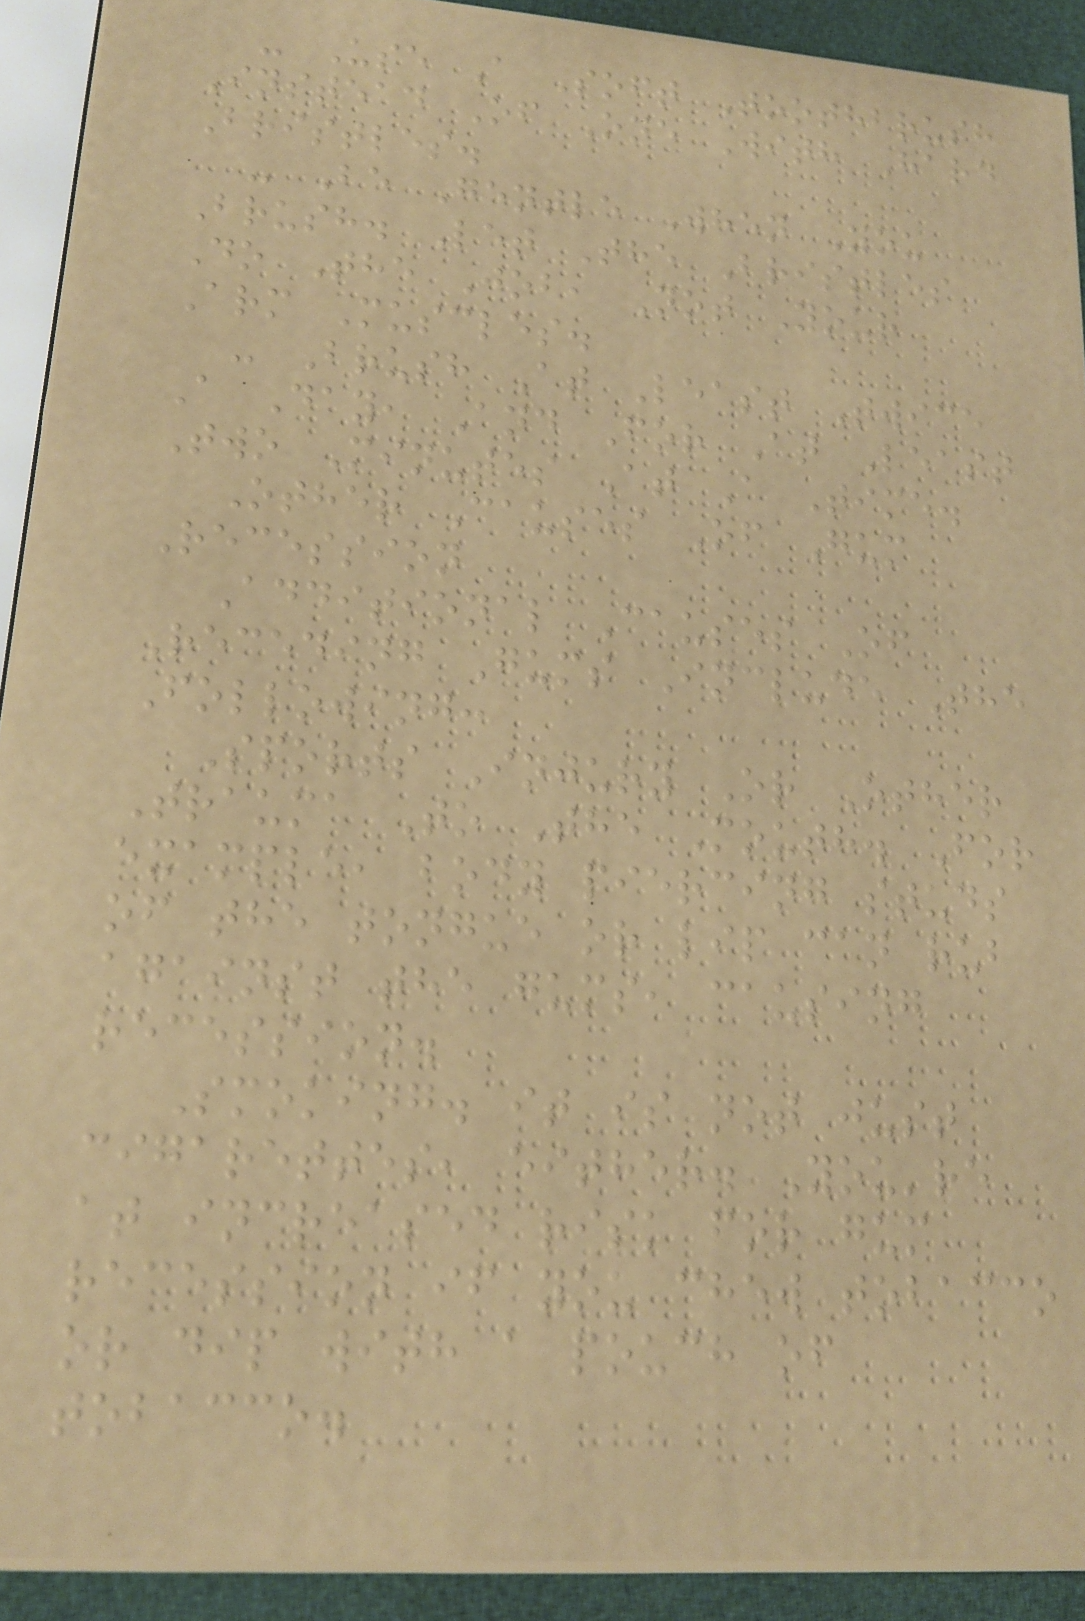- Use A Soft Toothbrush
Instead Of One With Hard
Bristles.
- Be Gentle When You
Brush. Let The Bristles
Do The Job, Not Your
Arm Muscles.
- Brush At Least Twice
A Day, And For At Least
Two Minutes At A Time.
Other Causes Of Gum
Recession
Additional Causes Of
Receding Gums Include The
Following:
Sports Injury Or Other
Trauma To The Mouth. For
example, body piercing studs
of the tongue or lip can rub
against the gums, causing
recession.
Smoking. it is not just
cigarettes, either. You're
at increased risk for gum
recession if you chew tobacco
or dip with a pouch of
tobacco.
